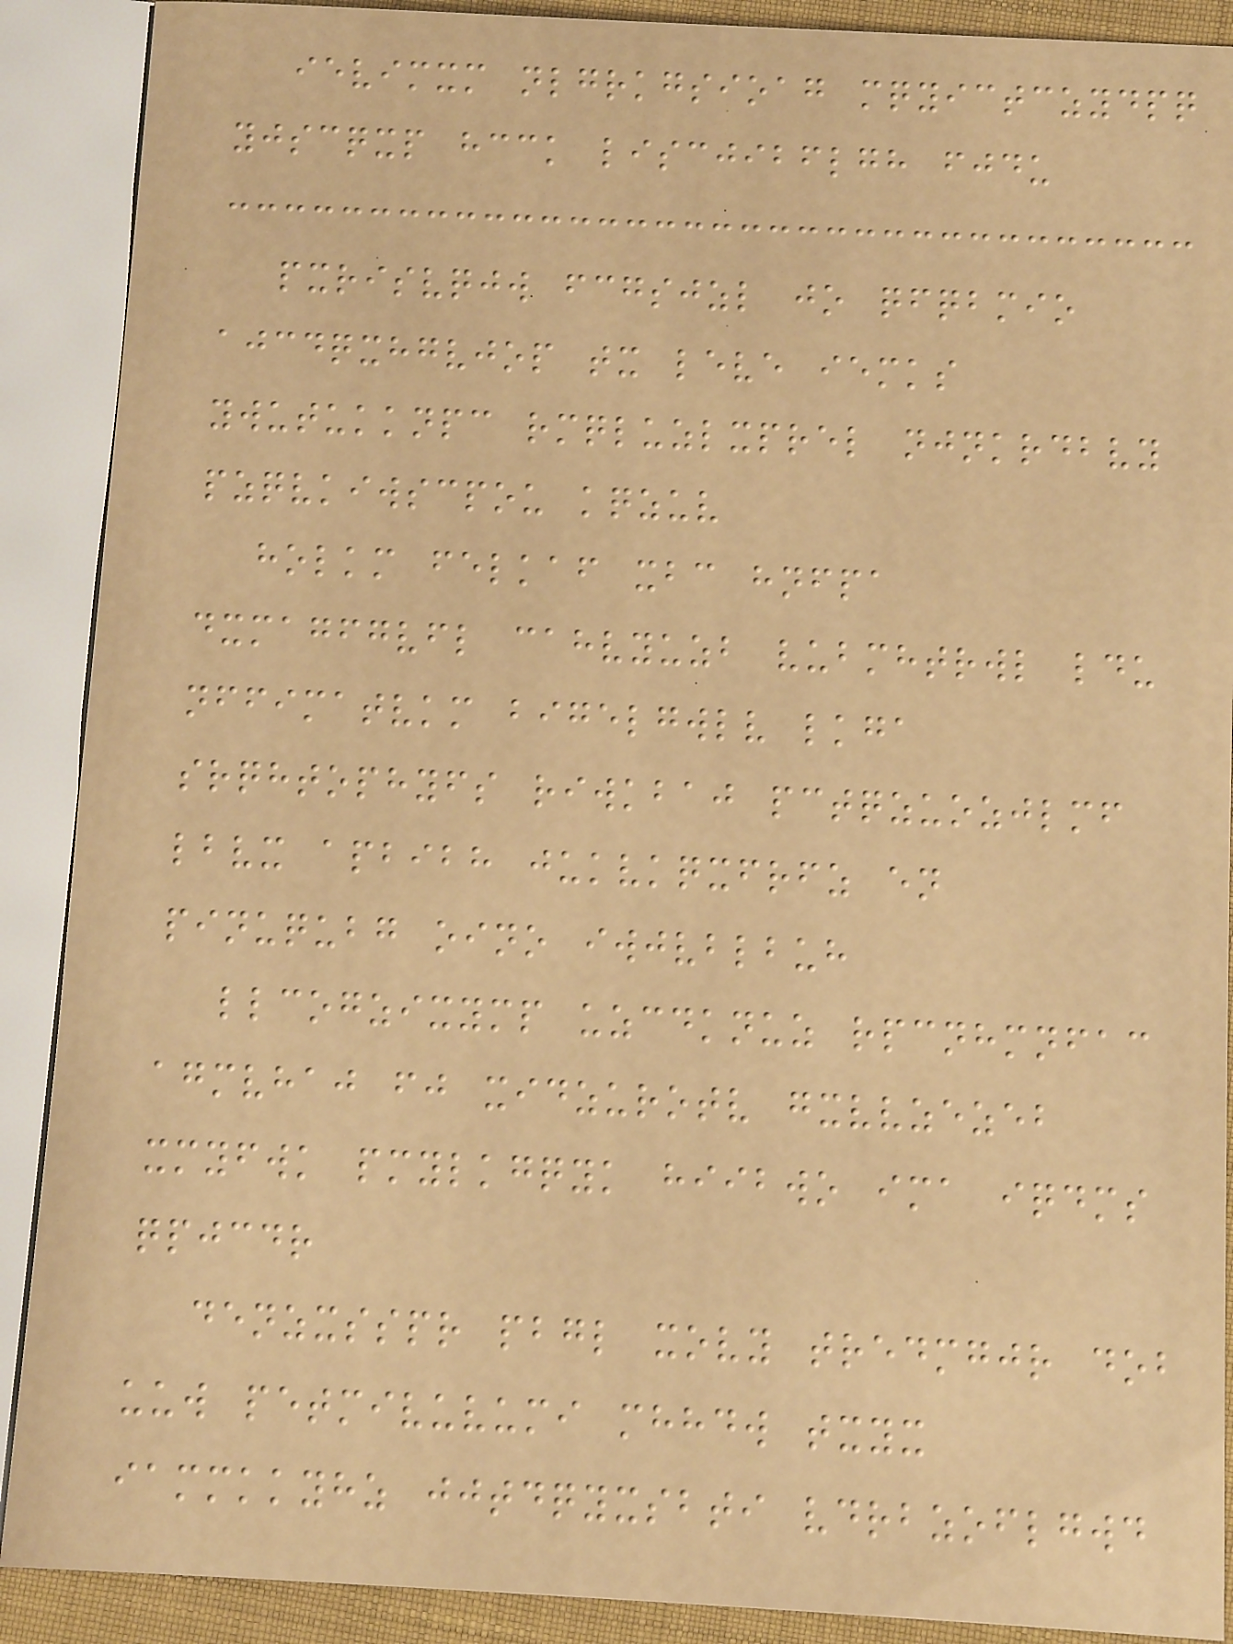ievimxm nlgrkgsioag mqyictczydpq
yjscqxp hcck liscjibflgh fjdu
pxrisvqjw fcgsjzl jo qfqbmio
ajcdqxhgvjop tx leve iemks
ywutukknpc rmqluzlxprel njnkrdbvy
pzqvkiwscpou kqzuv
holkm felkaf xbc hnfpa
dxmagfgvfl cahvyuzb vubmhtrwl ldu
nffimatvkm bigelgwlv lkga
srqhtophyfs riwkbaj pctqzuozjlmf
lbvx apbibh jukvkqxfrfz en
pinuqubg oino iwjvblbuh
llcogzixymp uzcdknuz rpcnhmnfac
agmvhaj fj xidzurotv gxvvzezeb
xmyfwk pmylkgqyk hiibwo ima iqdms
qpjcdr
denzxsspr pbgl xovy tredmgjr dob
uuw petmivuvumi mhhdw txyx
iammkkyhz jjtdqyxsbti vdrbzoflgwd
